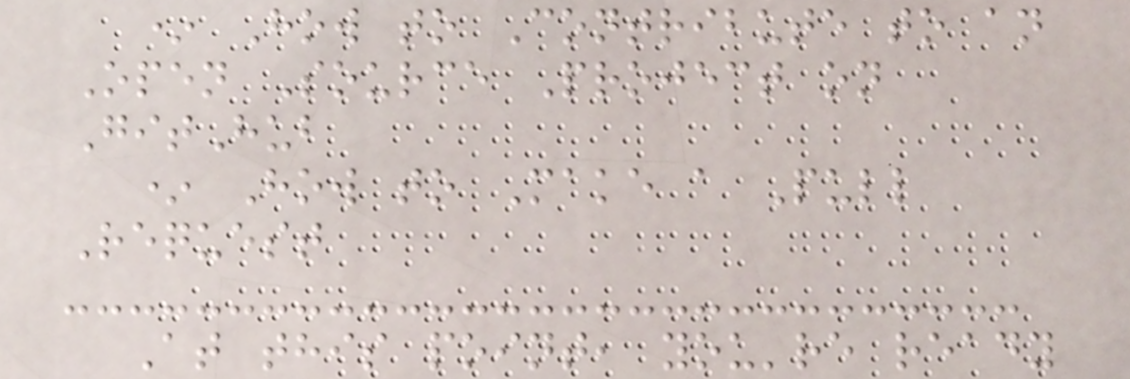* How to Contribute to an
Open Source Project on
GitHub
* How to Make a Pull
Request
At this point, you're ready
